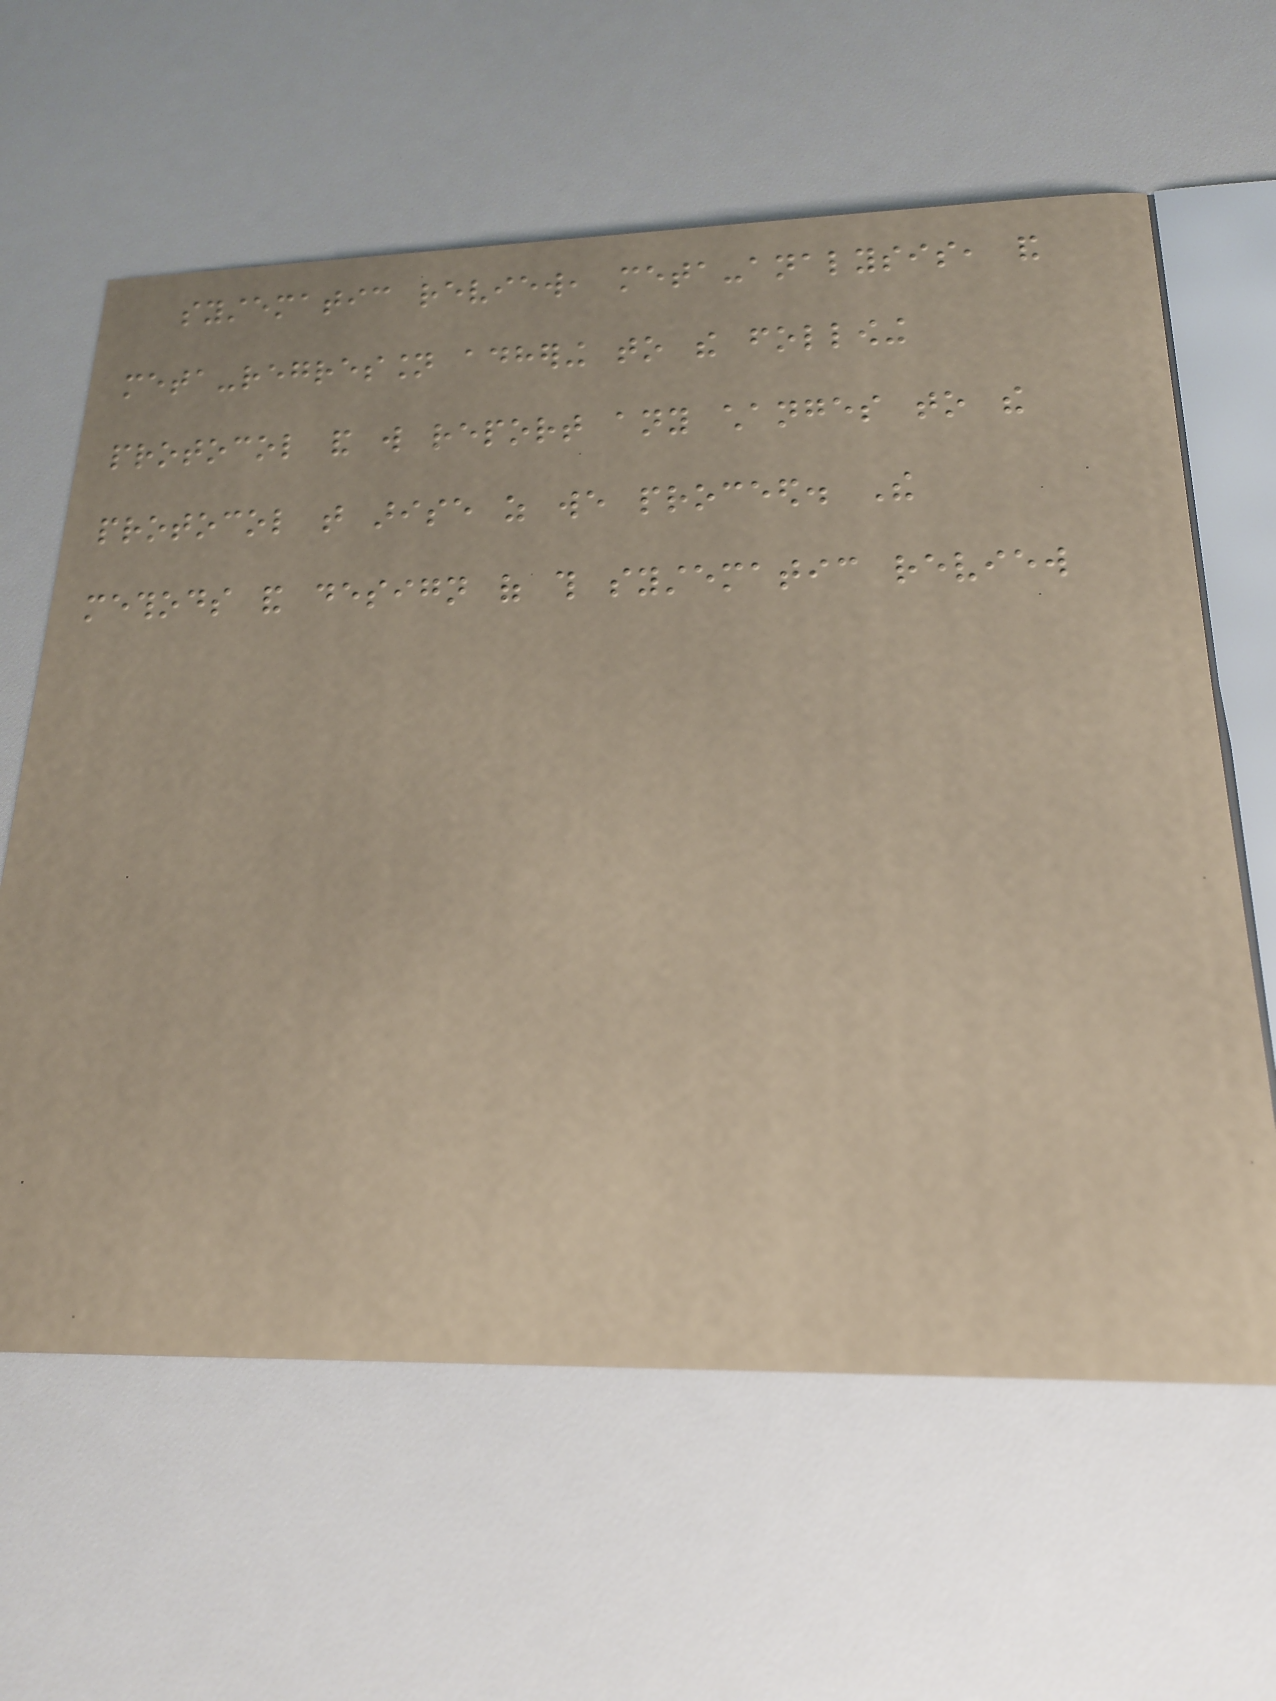systematic review, meta-analysis, and
meta-regression adhering to the following
protocol and will report any changes to the
protocol that arise as we proceed. The
methods and design of this systematic review
